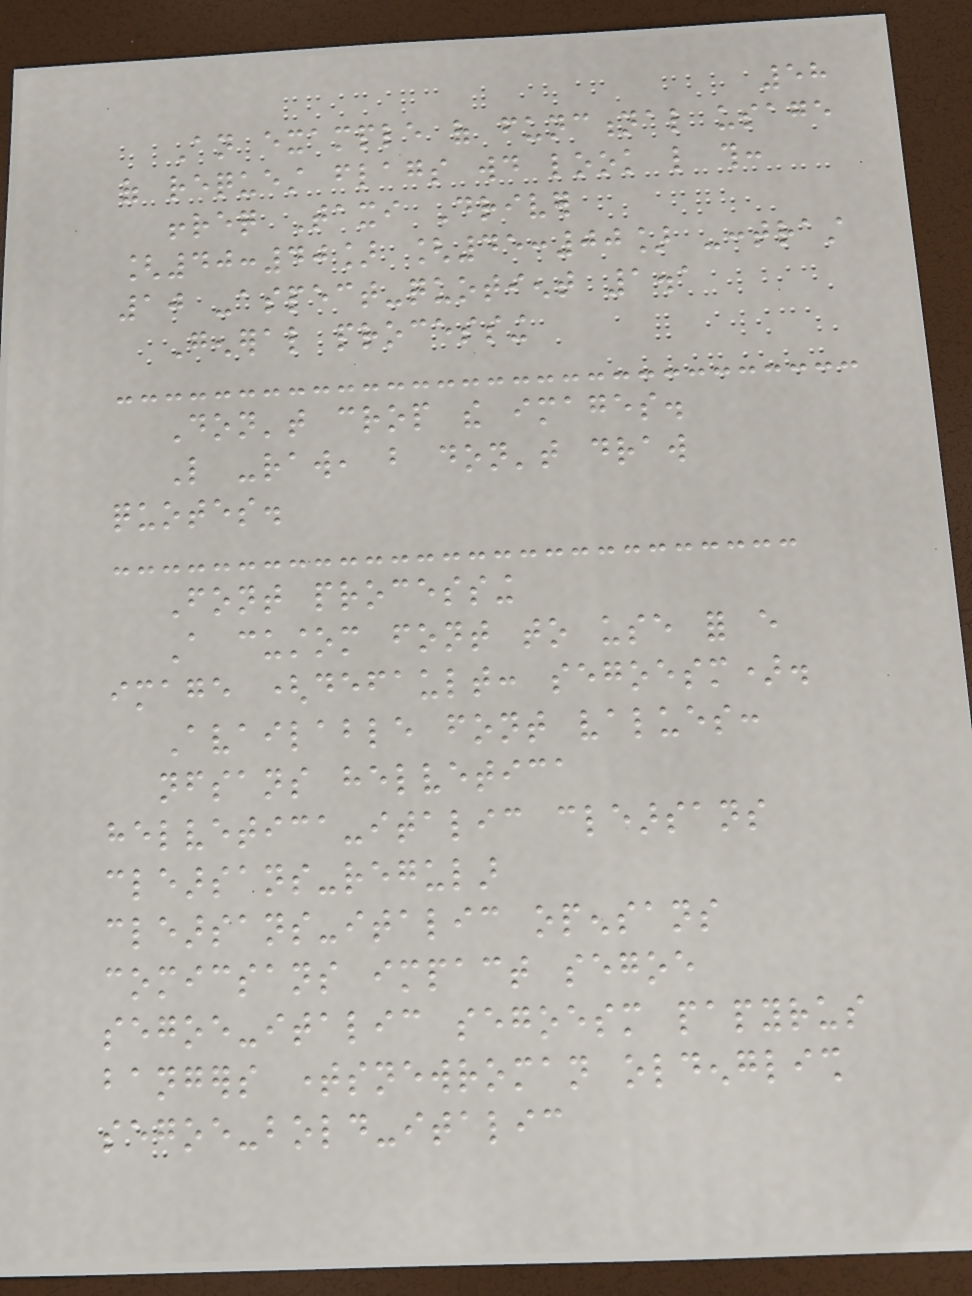58
An example of functional usage
of request flags would look like this:
!req Taxi Driver
[40:40] [45:00] -contrast
10 -aspect-quotient 1.1
General processing
Don't crop the images.
Like -raw, but don't draw
quotes.
Font processing
A custom font to use for every
image (default: segoesm).
Available font values:
nfsans helvetica
helvetica-italic clearsans
clearsans-regular
clearsans-italic opensans
comicsans impact segoe
segoe-italic segoesm papyrus
bangers timesnewroman oldenglish
segoe-bold-italic
